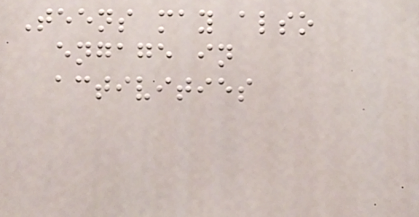Teens may also
engage in
activities
